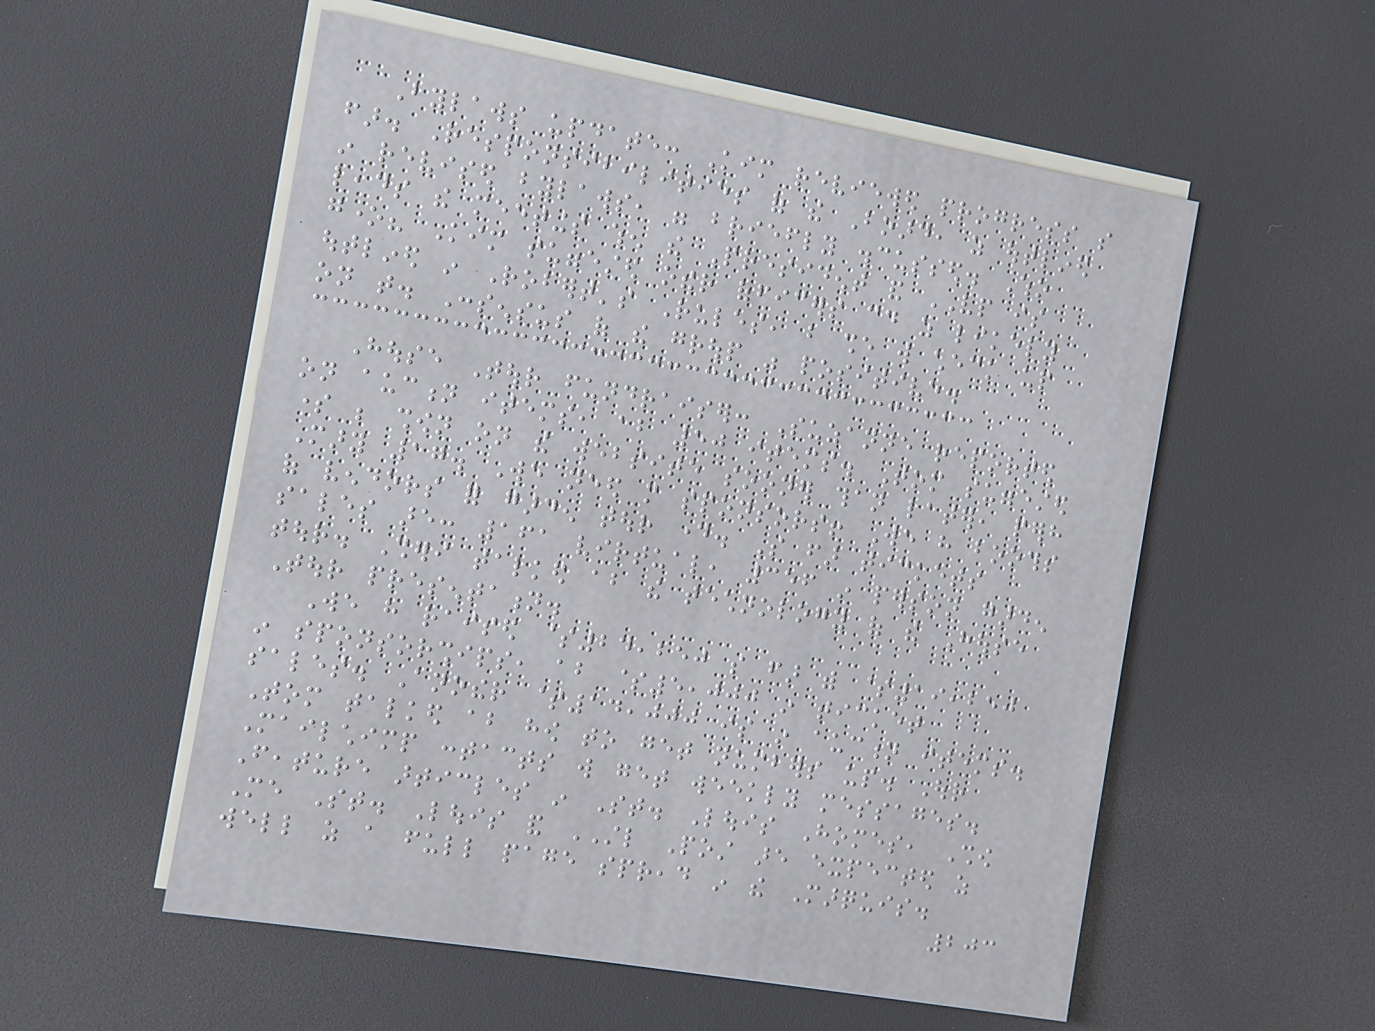Bylaws update: Kim reviewed progress so
far. Responsibilities of the Board, as outlined
in revised bylaws, were briefly discussed. Who
leads the meetings when the President and VP is
gone? Kim suggested other officers could as likely
outlined in Robert's Rules, but she will check up
on that. Consensus of the group was positive.
House Tour fundraiser: Suzanne reported
on auction items, about 50 items. Tom suggested
some be shown on the website sooner than later, perhaps
Mary 17. We need more sponsors! We have booths
of vendors for garden tour day. So far tickets
sales are: 161 virtual, 356 in person garden
tour. Sheri talked about the technology of the House
Tour presentation.
We have raised $24,250 so far with $19,250
in sponsorships, about $5,000 in ticket
sales. Another $14,000 is in auction items.
Tom talked about how to get numbers up. Our
Mailchimp contacts will get weekly messages.
Feature articles in St. Louis Homes, Show
Me St. Louis and STL Post are expected as
well as a full page spread in the Marquis.
203
